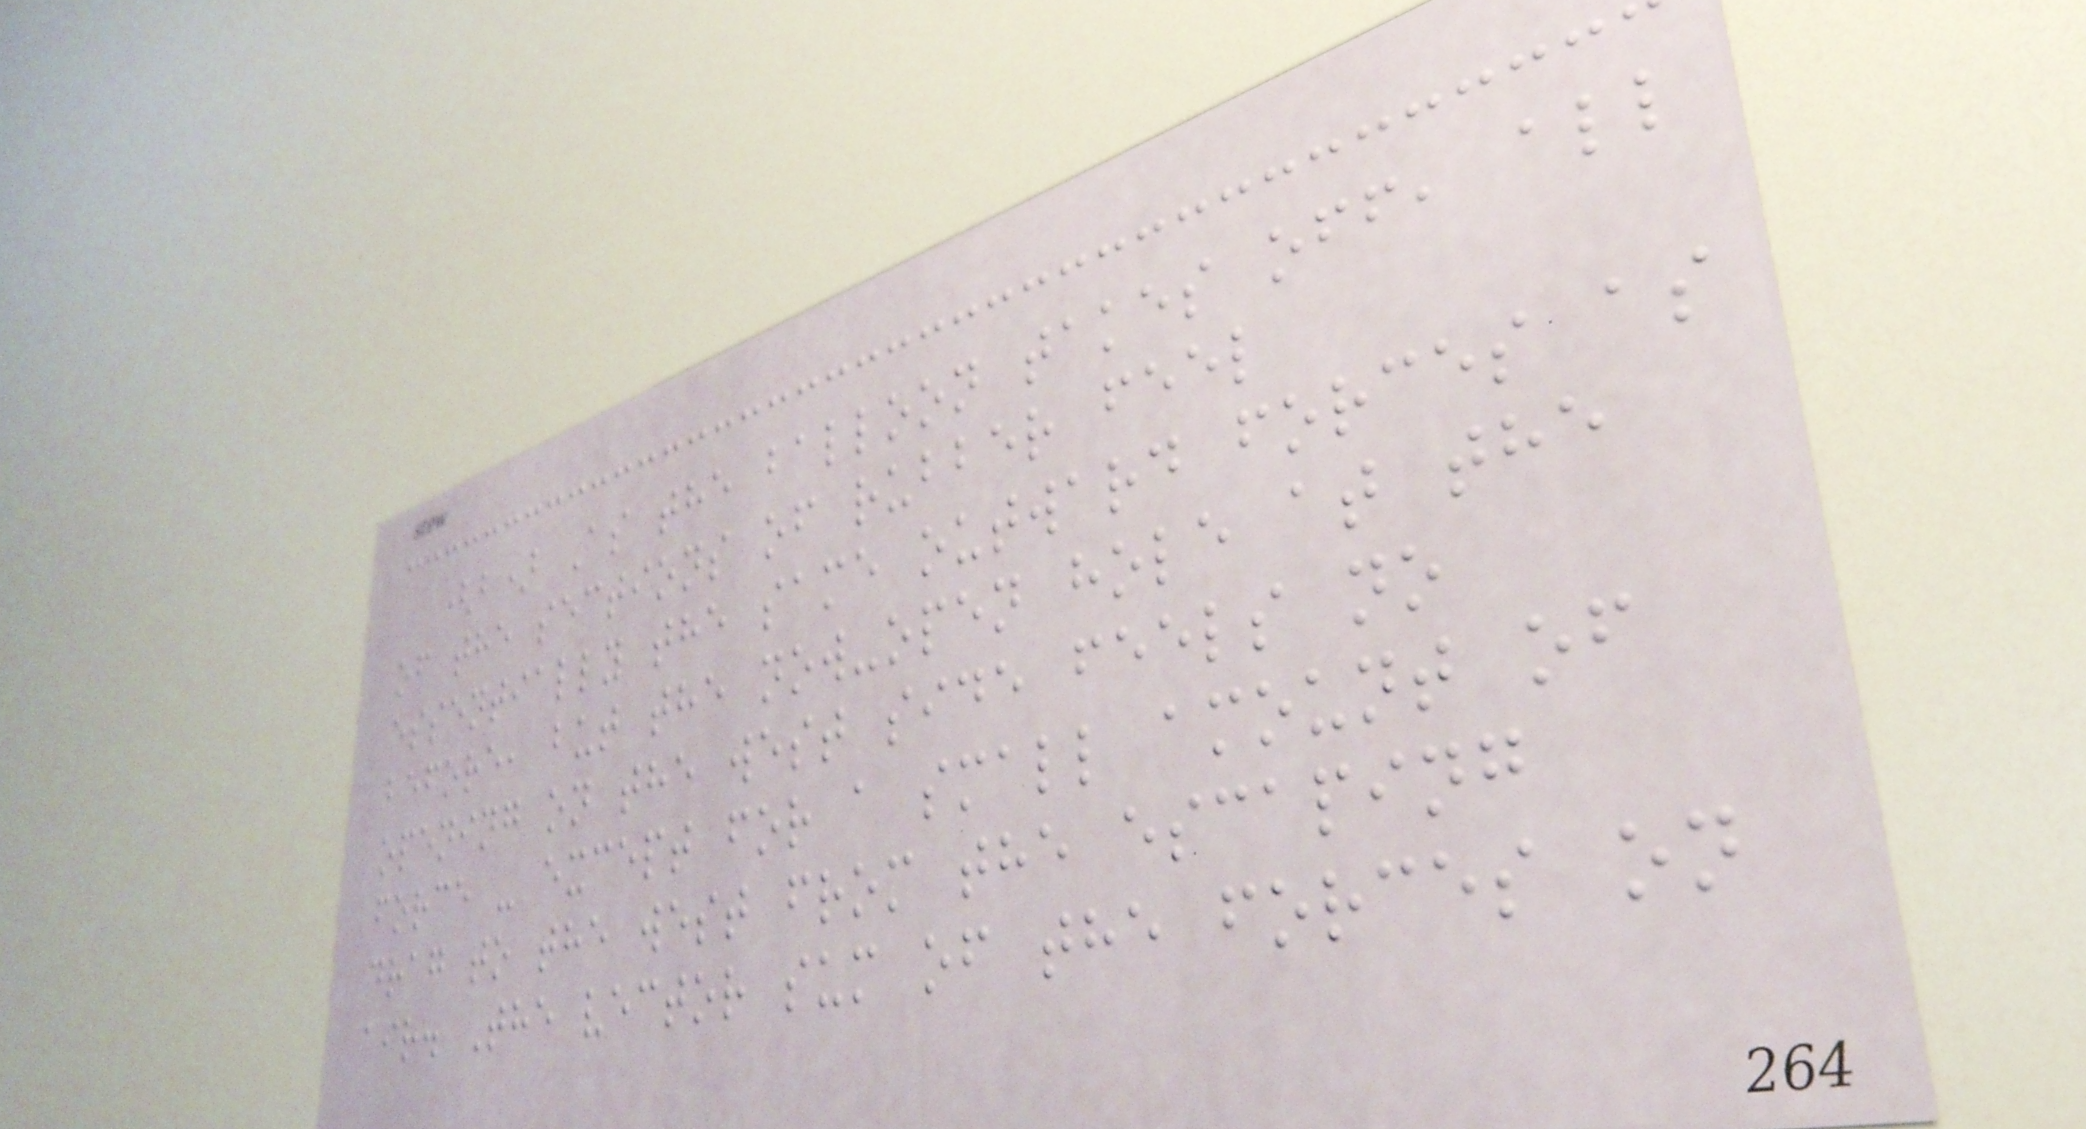(b) As the balloon takes off, all
of the sections of rubber feel
essentially the same outward forces as
before, but the now-open hole at the
opening on the west side feels no
force - except for a small amount of
drag to the west from the escaping
air. The vector sum of the forces on
